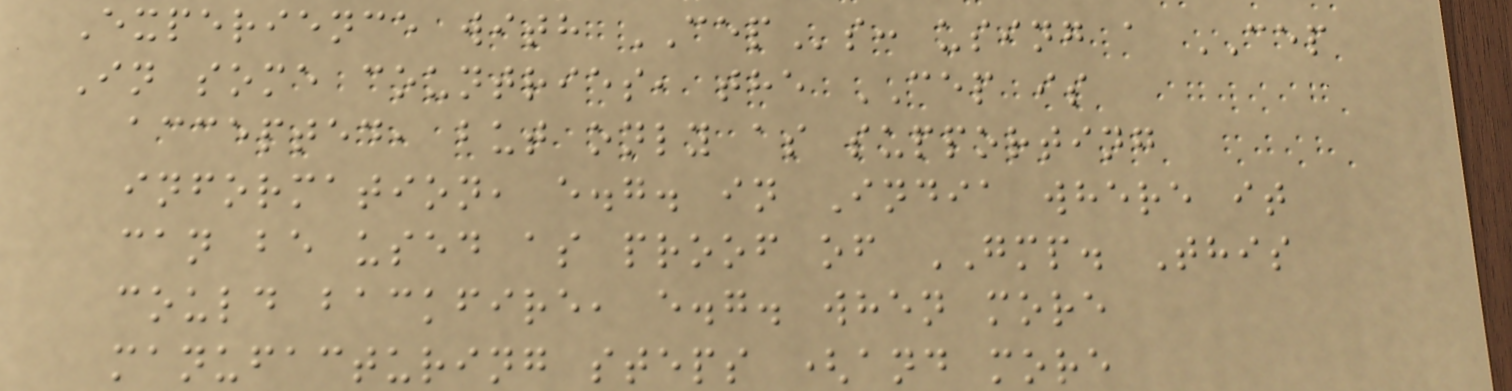Experience with CEPs: using a CEP
In some countries, the CEP is
accepted, but only as supporting
information, e.g. in India where it
can be used as proof of GMP. This
could backfire, e.g. when more
manufacturing steps (and more
